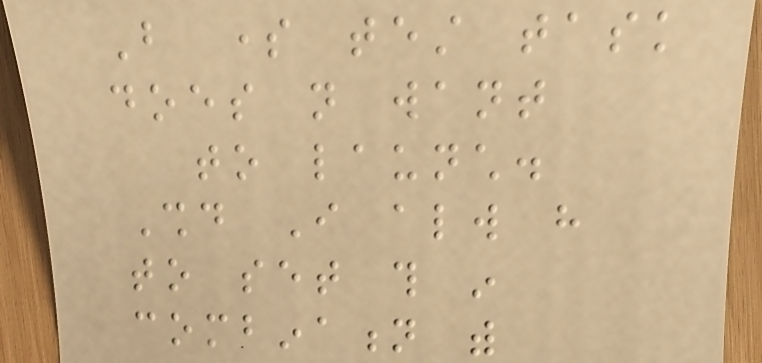But some test task
does not want
to launch.
Should I always have
to set this in
combination with
